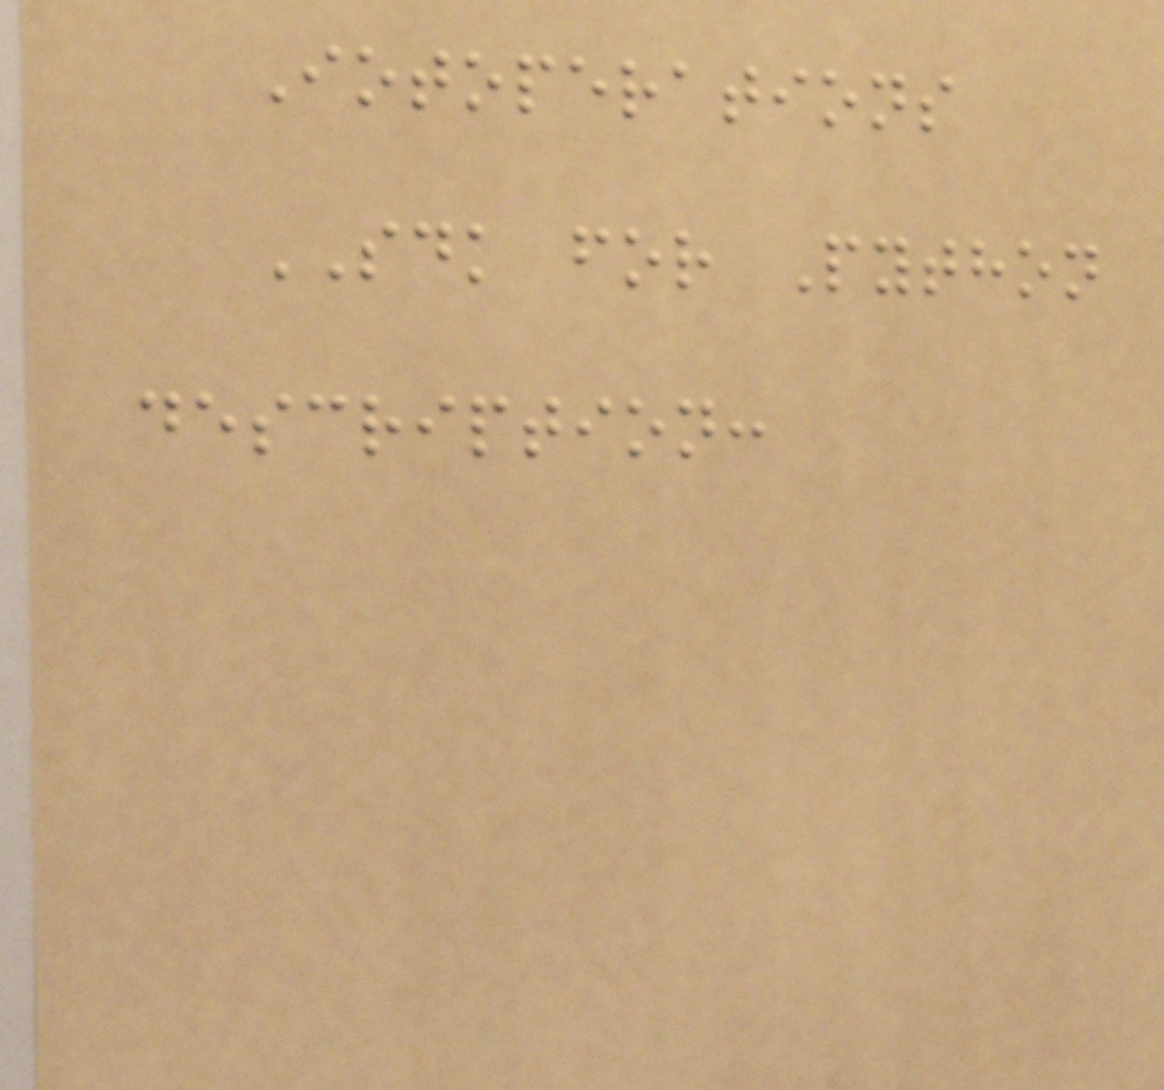Iotoperations
SDK for Python
description:
